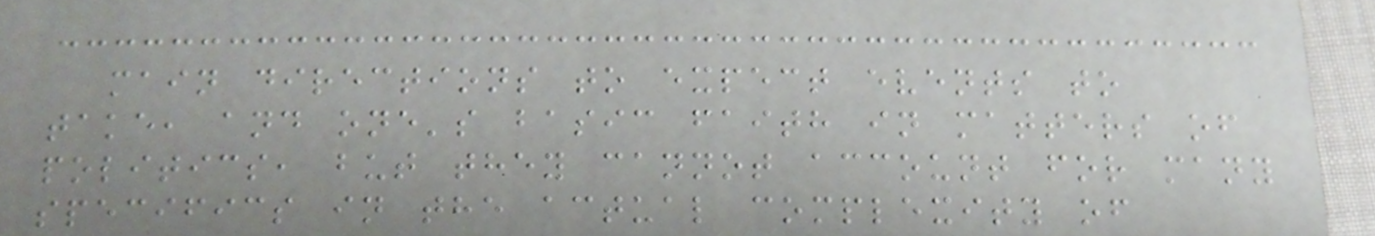main directions to expect events to
take, and one's basic faith in matters of
politics, but they cannot account for many
specifics in the actual complexity of
